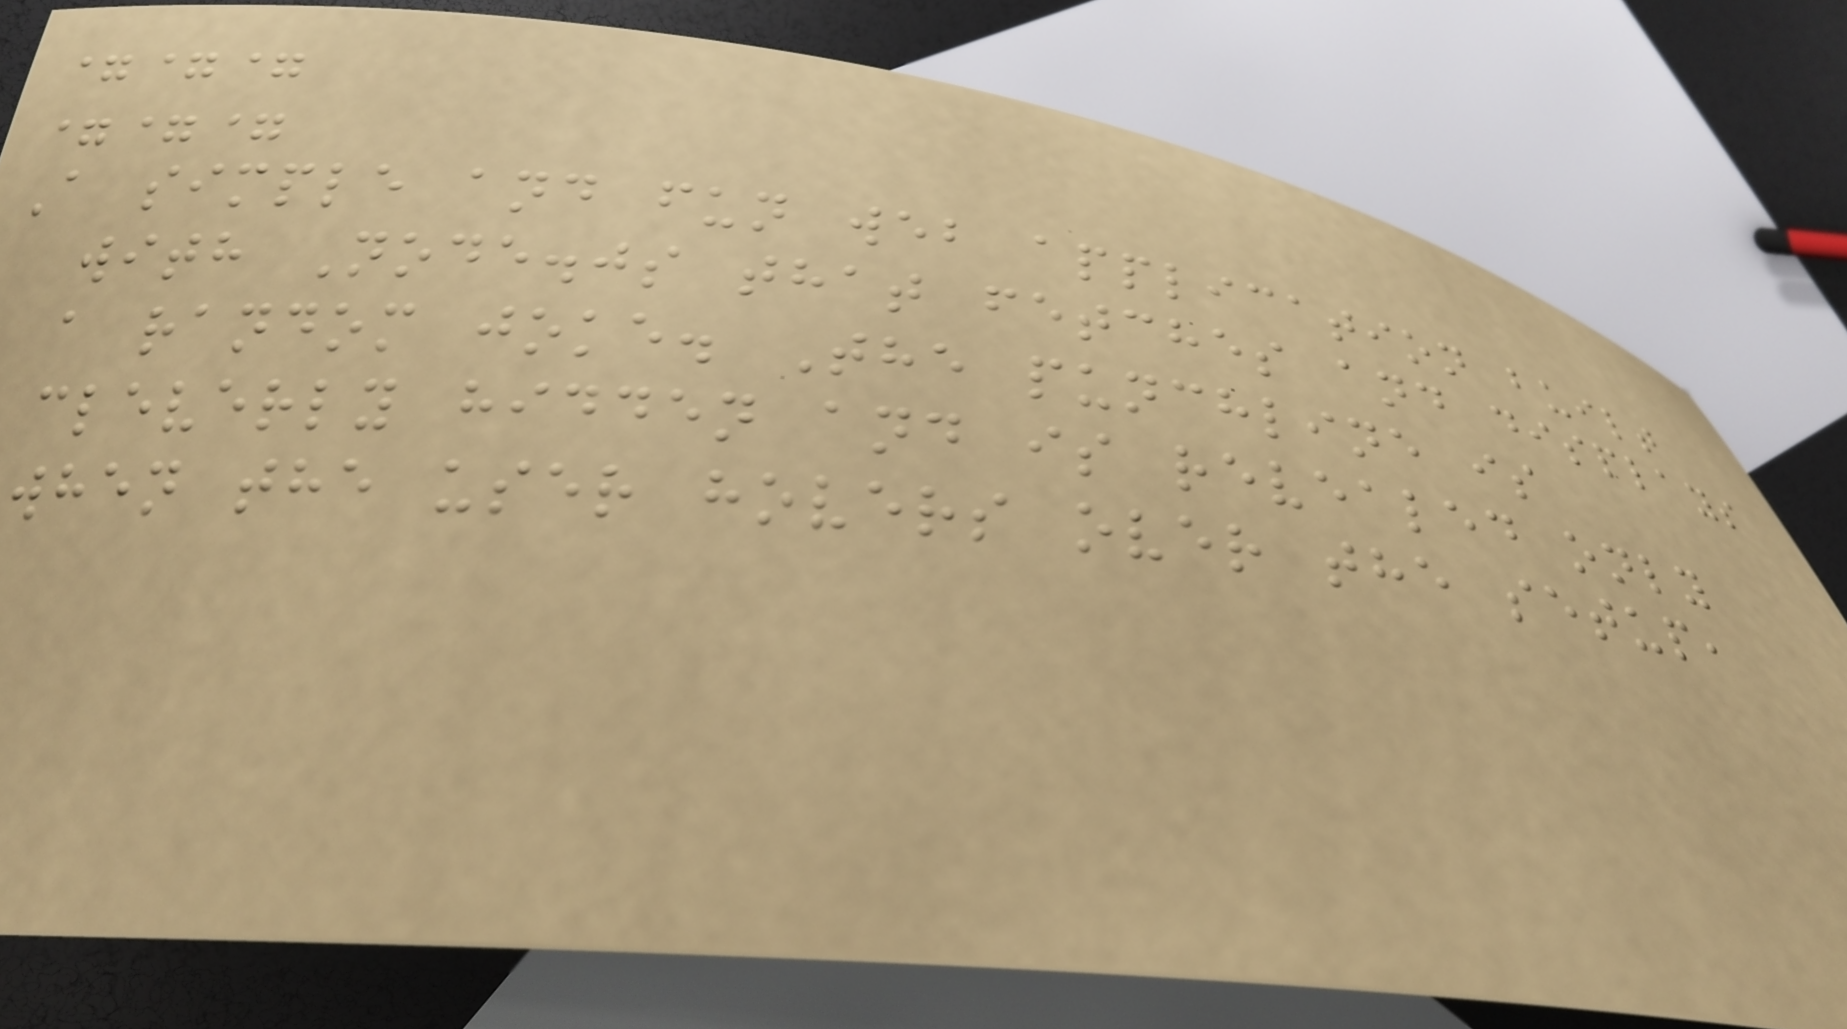===
===
A simple and fun web application built
with Node.js that fetches and displays
a random joke. The punchline is
cleverly hidden and is revealed only
when the user hovers over the setup,
